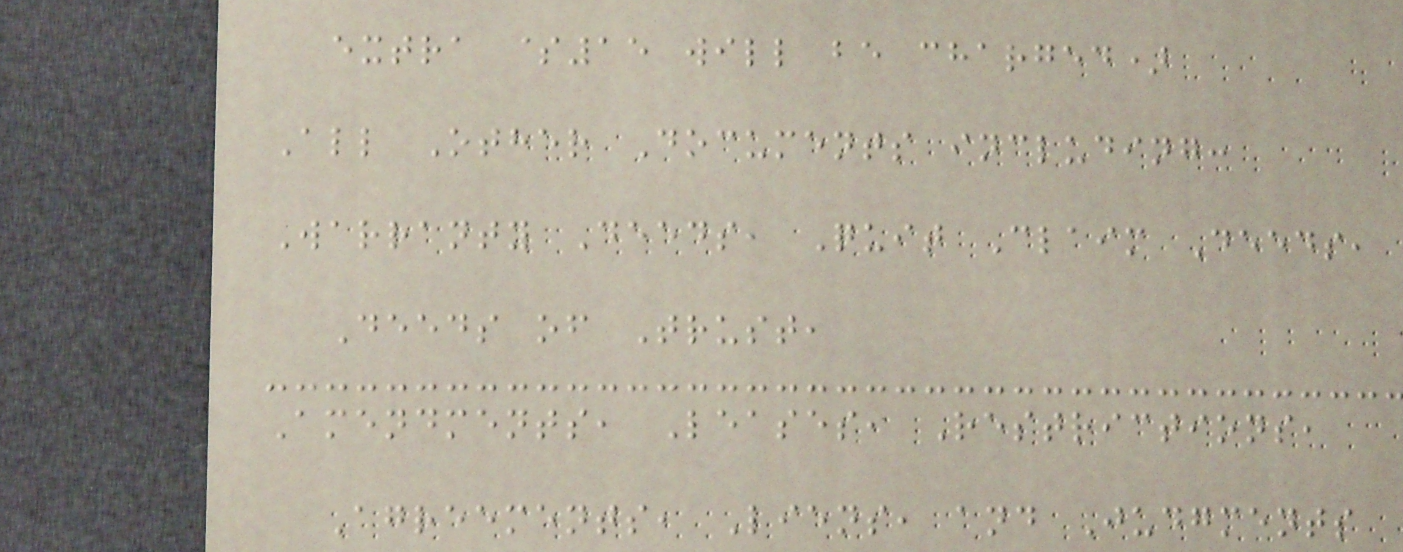extra $15 will be charged)
All Other Documents including:
Warranty Deeds, Quit Claim Deeds,
Deeds of Trust,
Amendments, Leases, Restrictions,
Agreements, Liens, and Judgments
